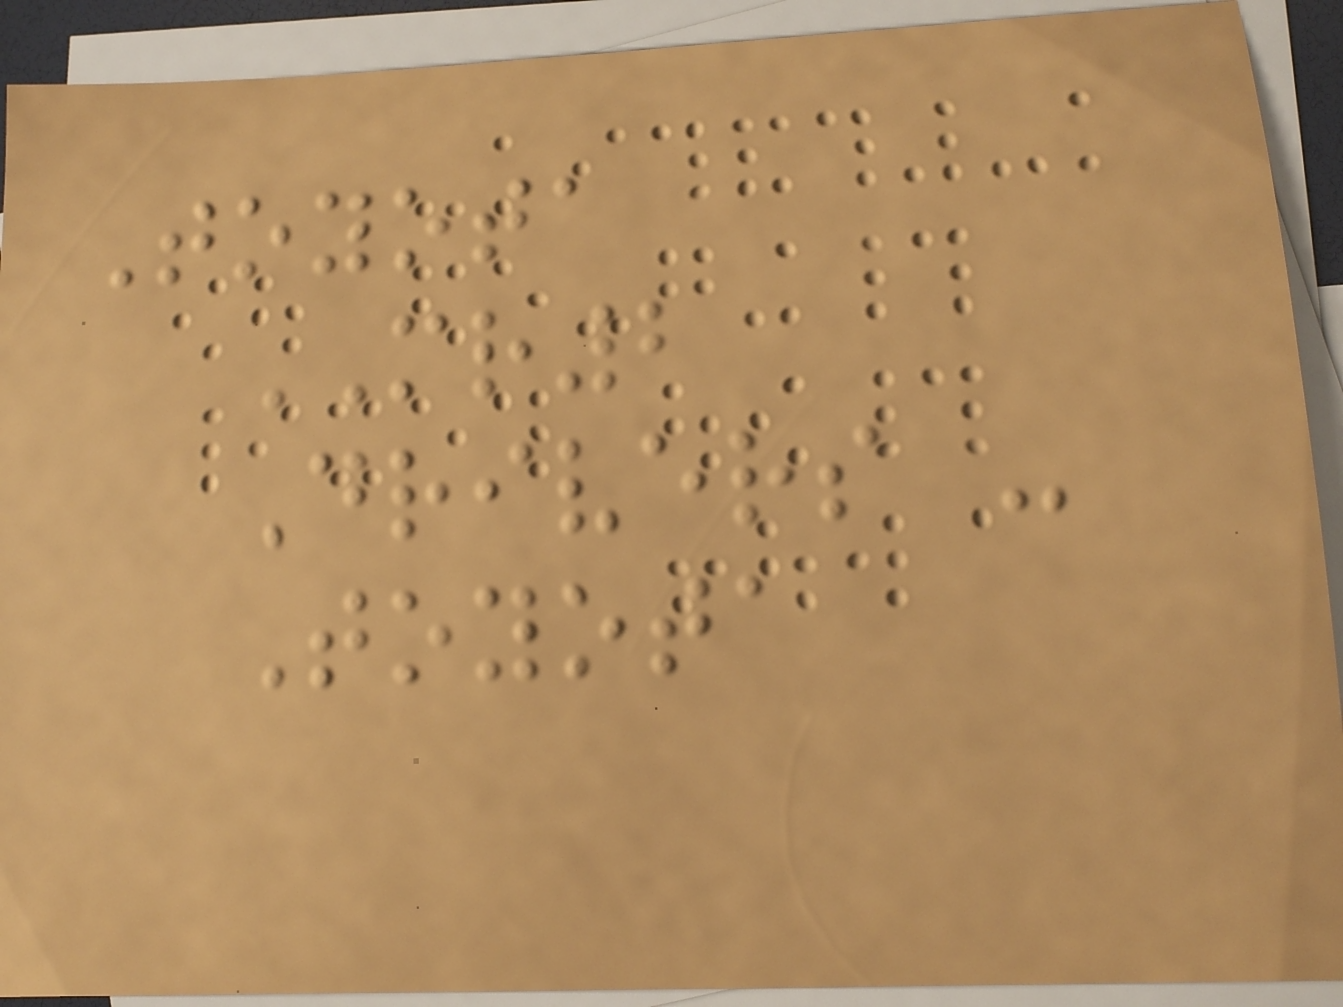Toyota
MR2
Drivers -
Toyota
